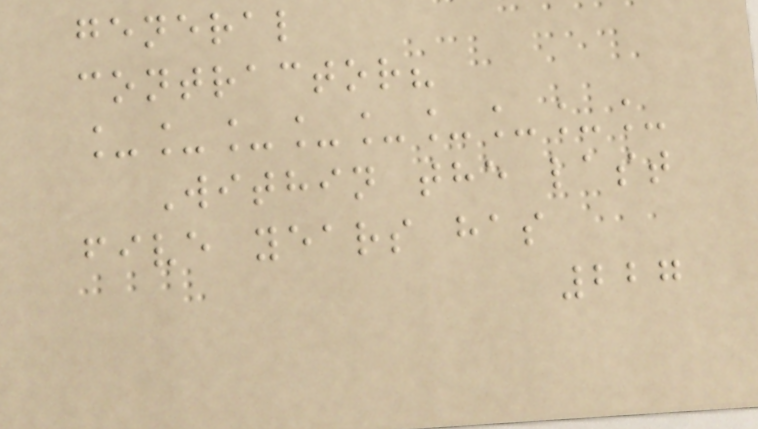general
contractor?
_________
Within the last
five years has
227
